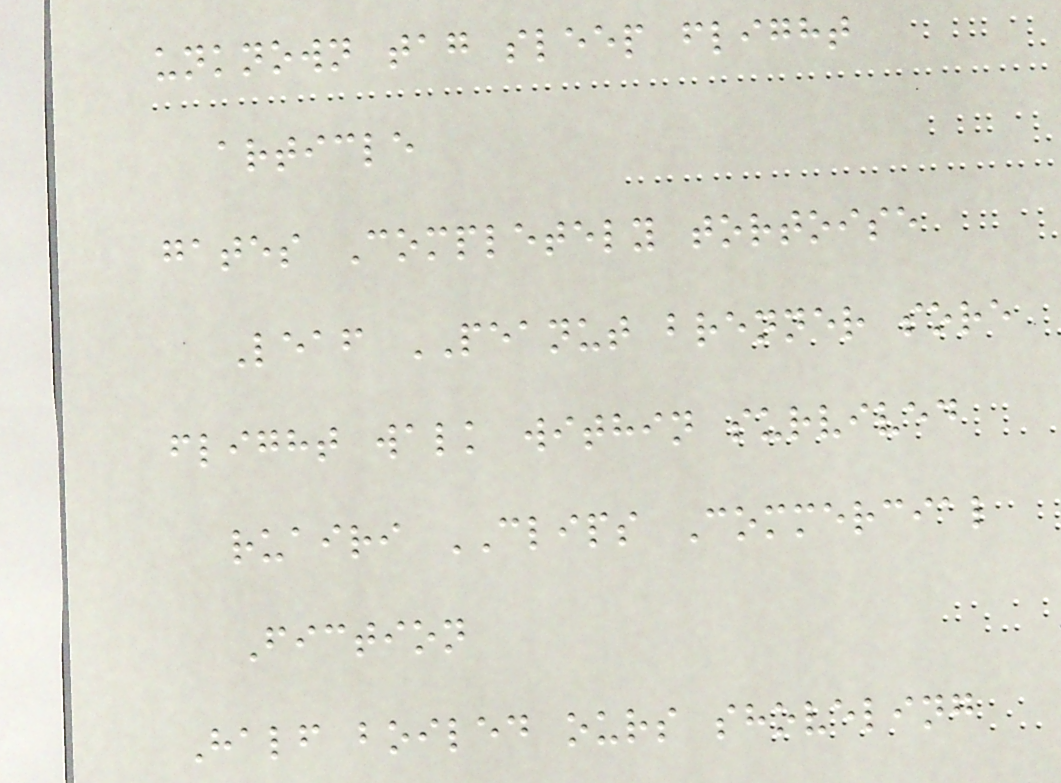unknown tag sleep flight
article
gates Completely tortoise
Leaf PEANUT brenner sore
flight walk within survived
ruairi CLIPS Commercial
Fiction
Half boiled ours shoveling
